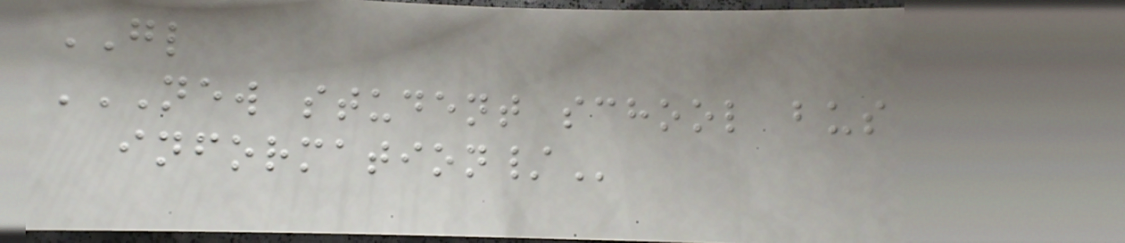GL
NEW STUDENT SCHOOL BUS
INFORMATION/
